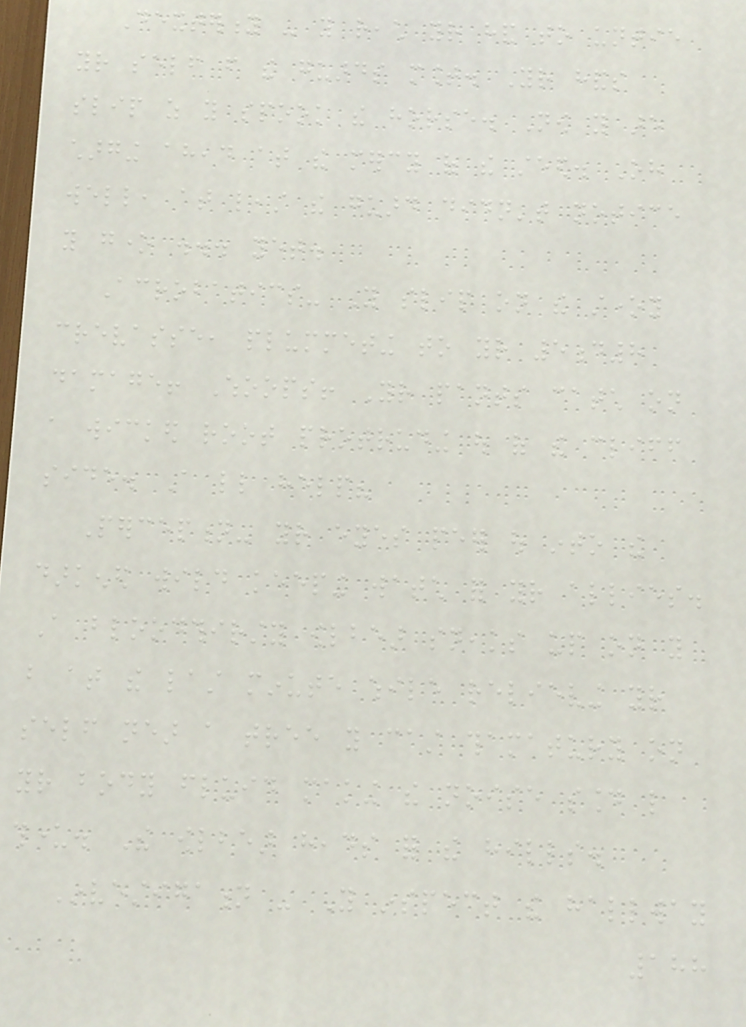Dexterity - you reach your hand to untie
your self from the guards mount. Your hands
slip as you spook the horse. Now you are
charging ahead at the mercy of the steed. Oh
well, at least the guard didn't notice
you gone ... yet.
Acrobatics- You slip on the stoney
crevasse, plummeting to your 5d8
damage! Whoops! Your pants catch on
a wicked root protruding out of the cliff
side. A little help?
Perception- your eyes peer out into the
darkened wild keeping watch for your allies.
A bloodthirsty owlbear sneaks up on you
but at the last minute while relieving your
self near a tree you cast thamatury on
your body fluid making the noise sound like
thunder. The owlbear heads for the hills.
Investigation - You inspect the hallway
188
